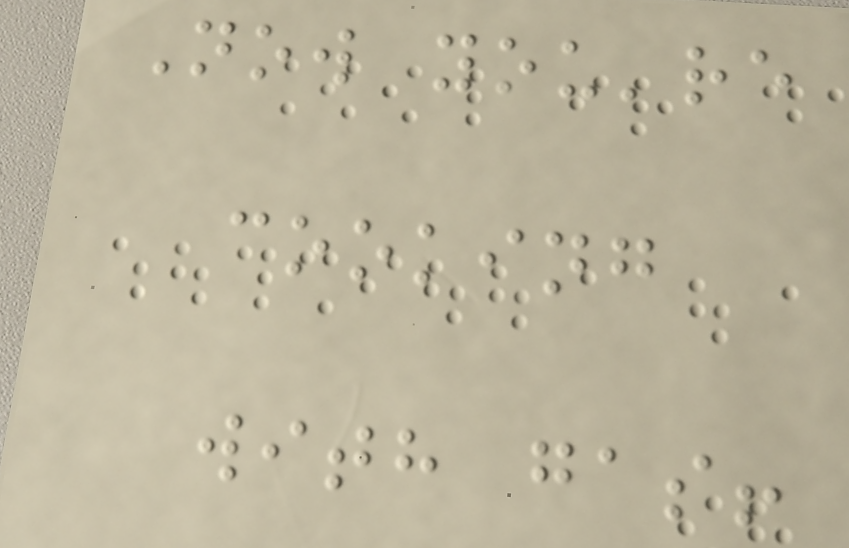Now you're
cooking
with gas!
